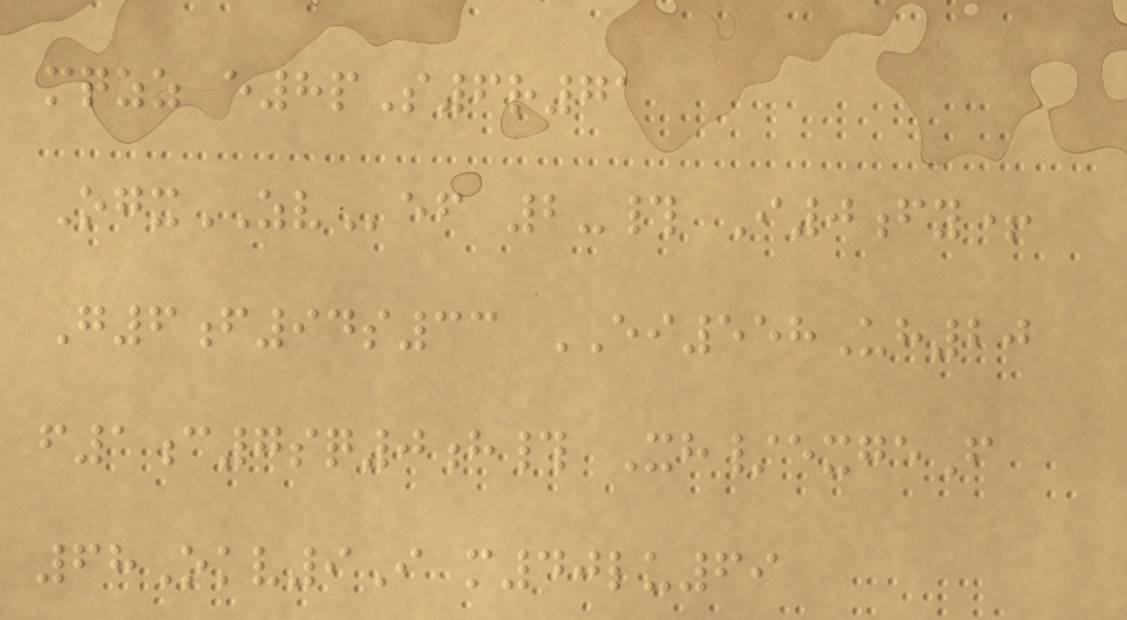mqzz e8pS6r71
OgxZVef 2-# I0fy+
G6f94s33 EI558Uh20
f1c7sq0h# Xh/exgeF
68Okv9I m40lu69
